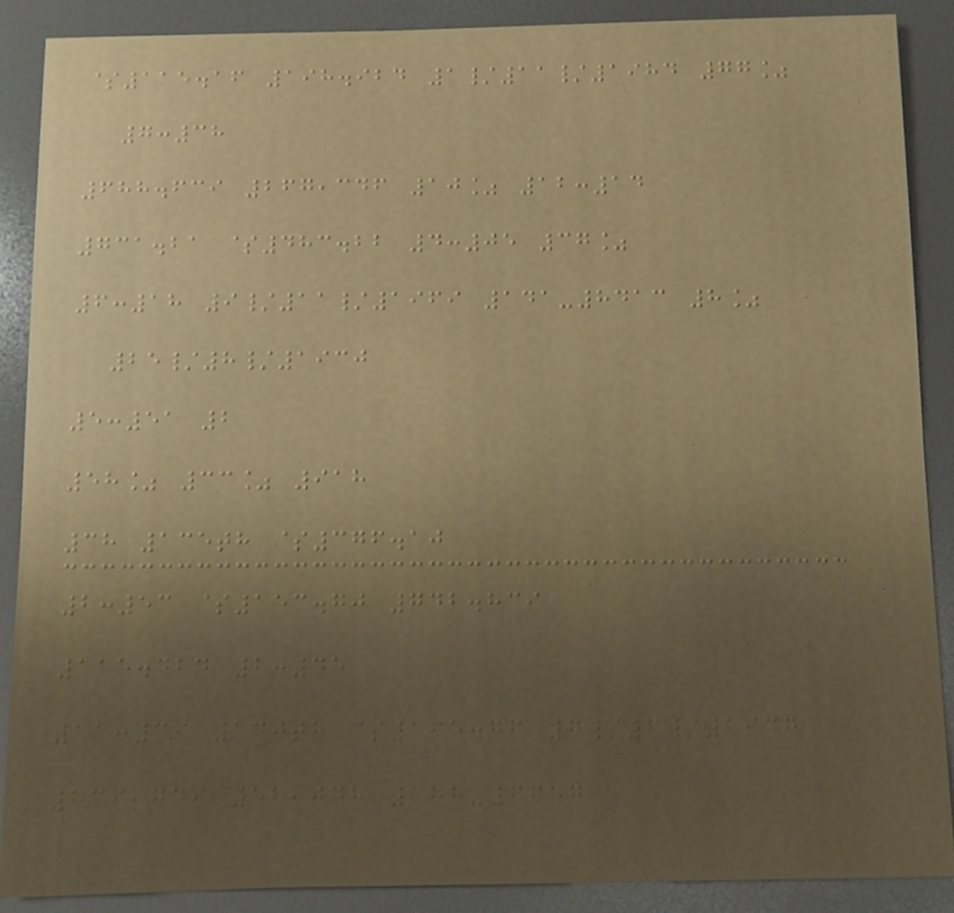$115.16 198.924 1/11/1984 77%
7:38
688.639 267,346 10% 12:14
731.21 $483.22 4:05 37%
6:18 9/11/1969 141-8413 8%
25/8/1930
5:51 2
58% 33% 918
38 135th $376.10
2:53 $153.70 742.839
115.424 2:45
11:39 140th $195.76 7/6/1937
839,749 52,048 188-6657
